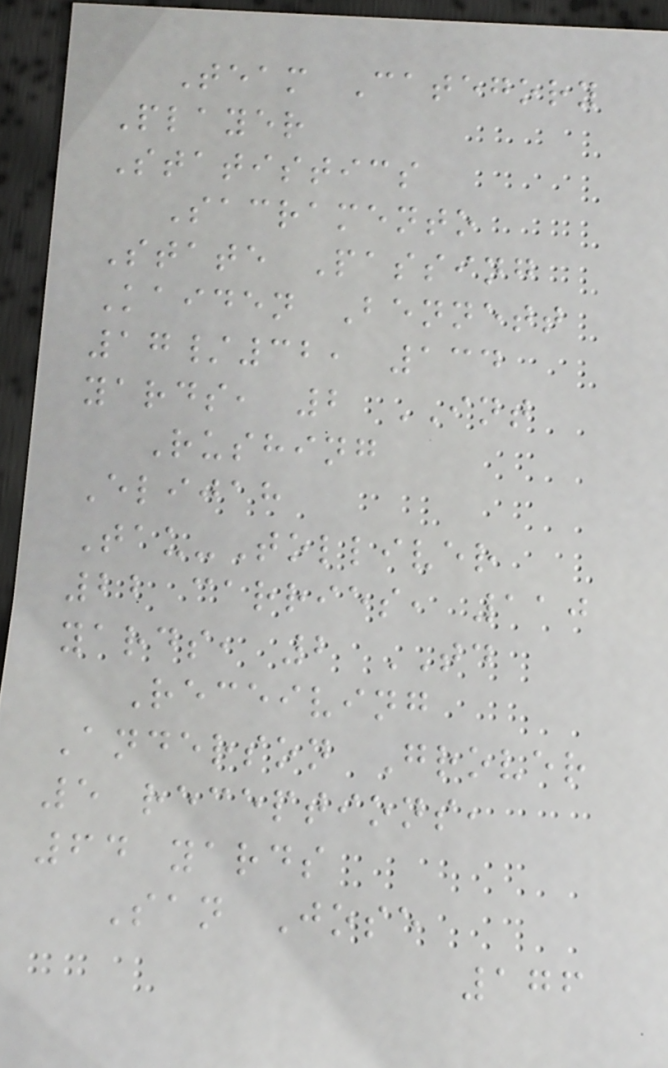Team Category
Player
Statistics
Sacramento
State Passing
Kaiden Bennett
17/32, 134
yards, 2 INT
Rushing
Elijah
Tau-Tolliver
22 carries, 110
yards, 2 TD
Receiving
Anderson Grover
5 receptions,
64 yards
San Jose
176
